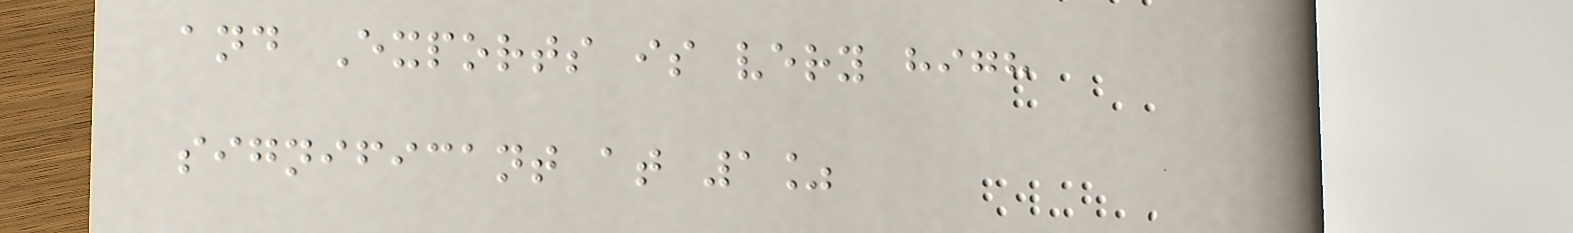and Exports is very high
significant at 1%
